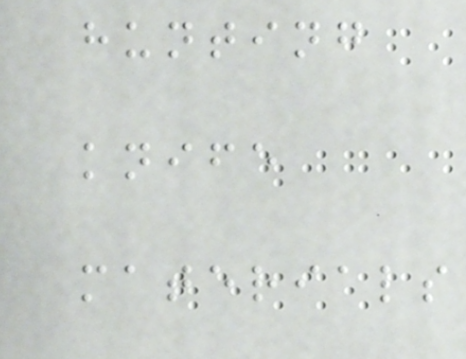hunting
knife
materials
